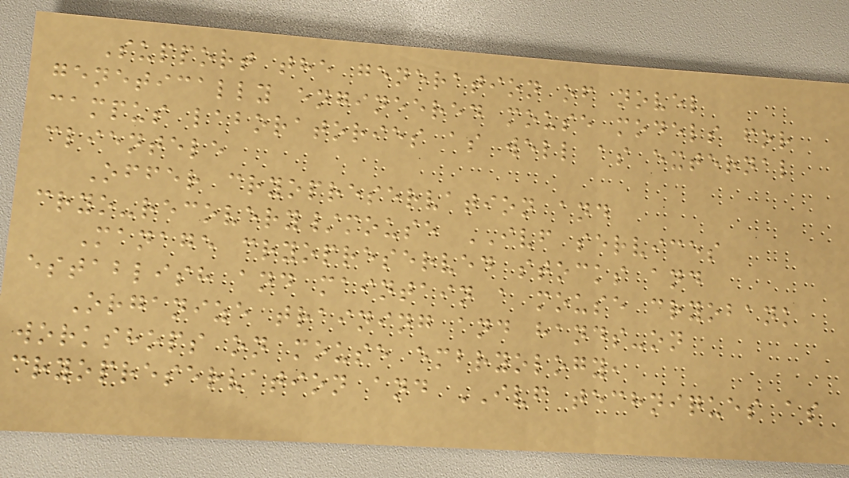Support the generation of novel
genetically engineered mouse models for
campus laboratories as well as external
clientele
Offer cryopreservation and
cryo-recovery/mouse IVF services
Manage cryopreserved stocks and
establish and maintain a mouse cryobank
Organize training and hands-on
workshops on mouse embryology,
cryopreservation and IVF techniques as
